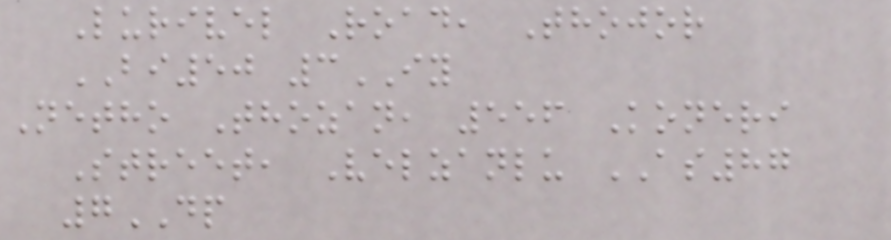Lurivel Road, Thojor
BI50 3IY
Netho Thozan, 556 Koneri
Street, Velzanlu AS87
7DP
